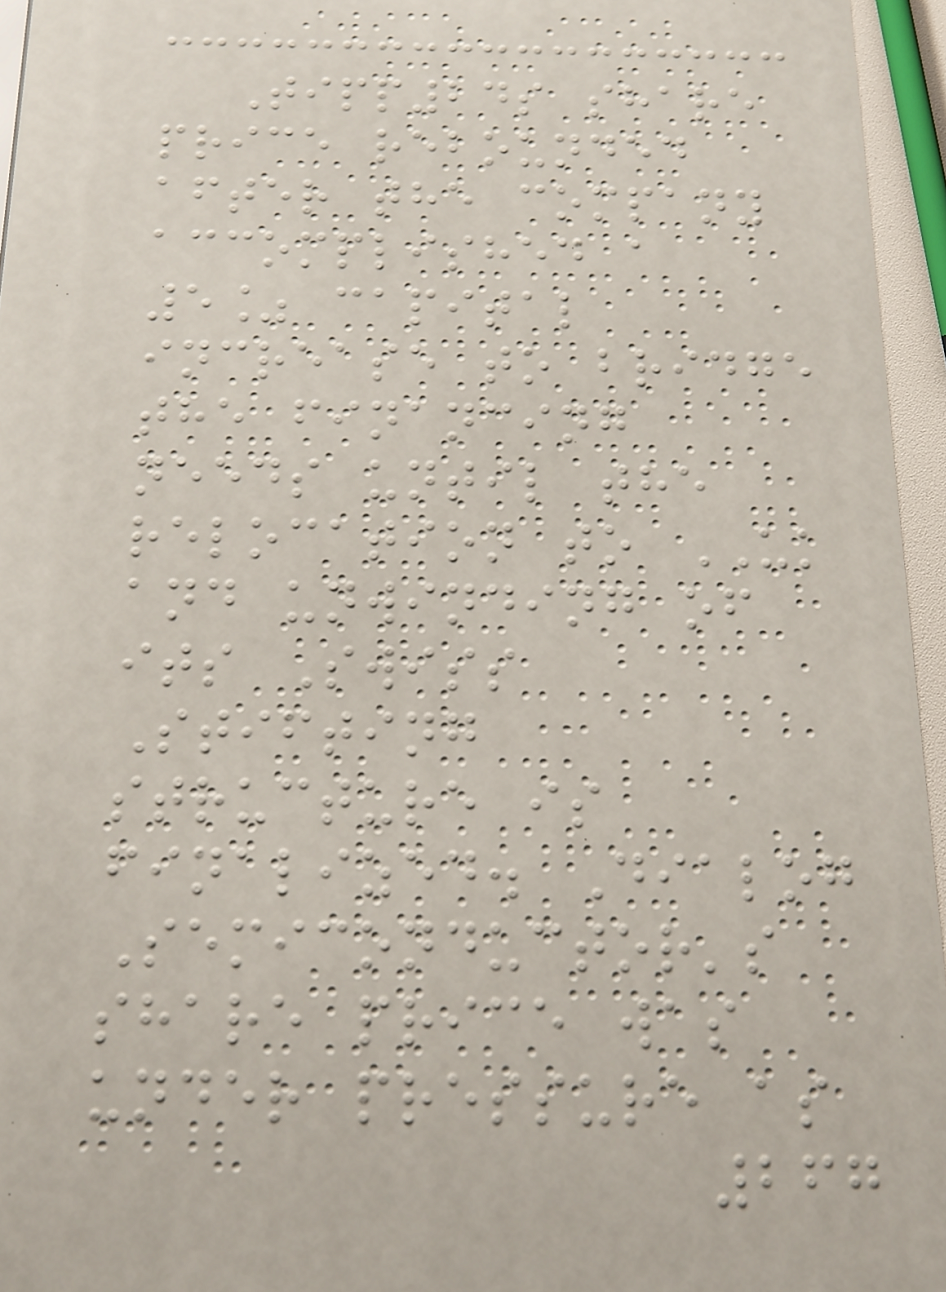Tipp24s share
price rebounded
after the company
accomplished a
5% capital
increase to bridge
the financing
needs until the
relocation to UK
and unwinding of
its Swiss
Stifting
structure is
finalized. Dialog
Semiconductor's
share price was
under pressure as
267
